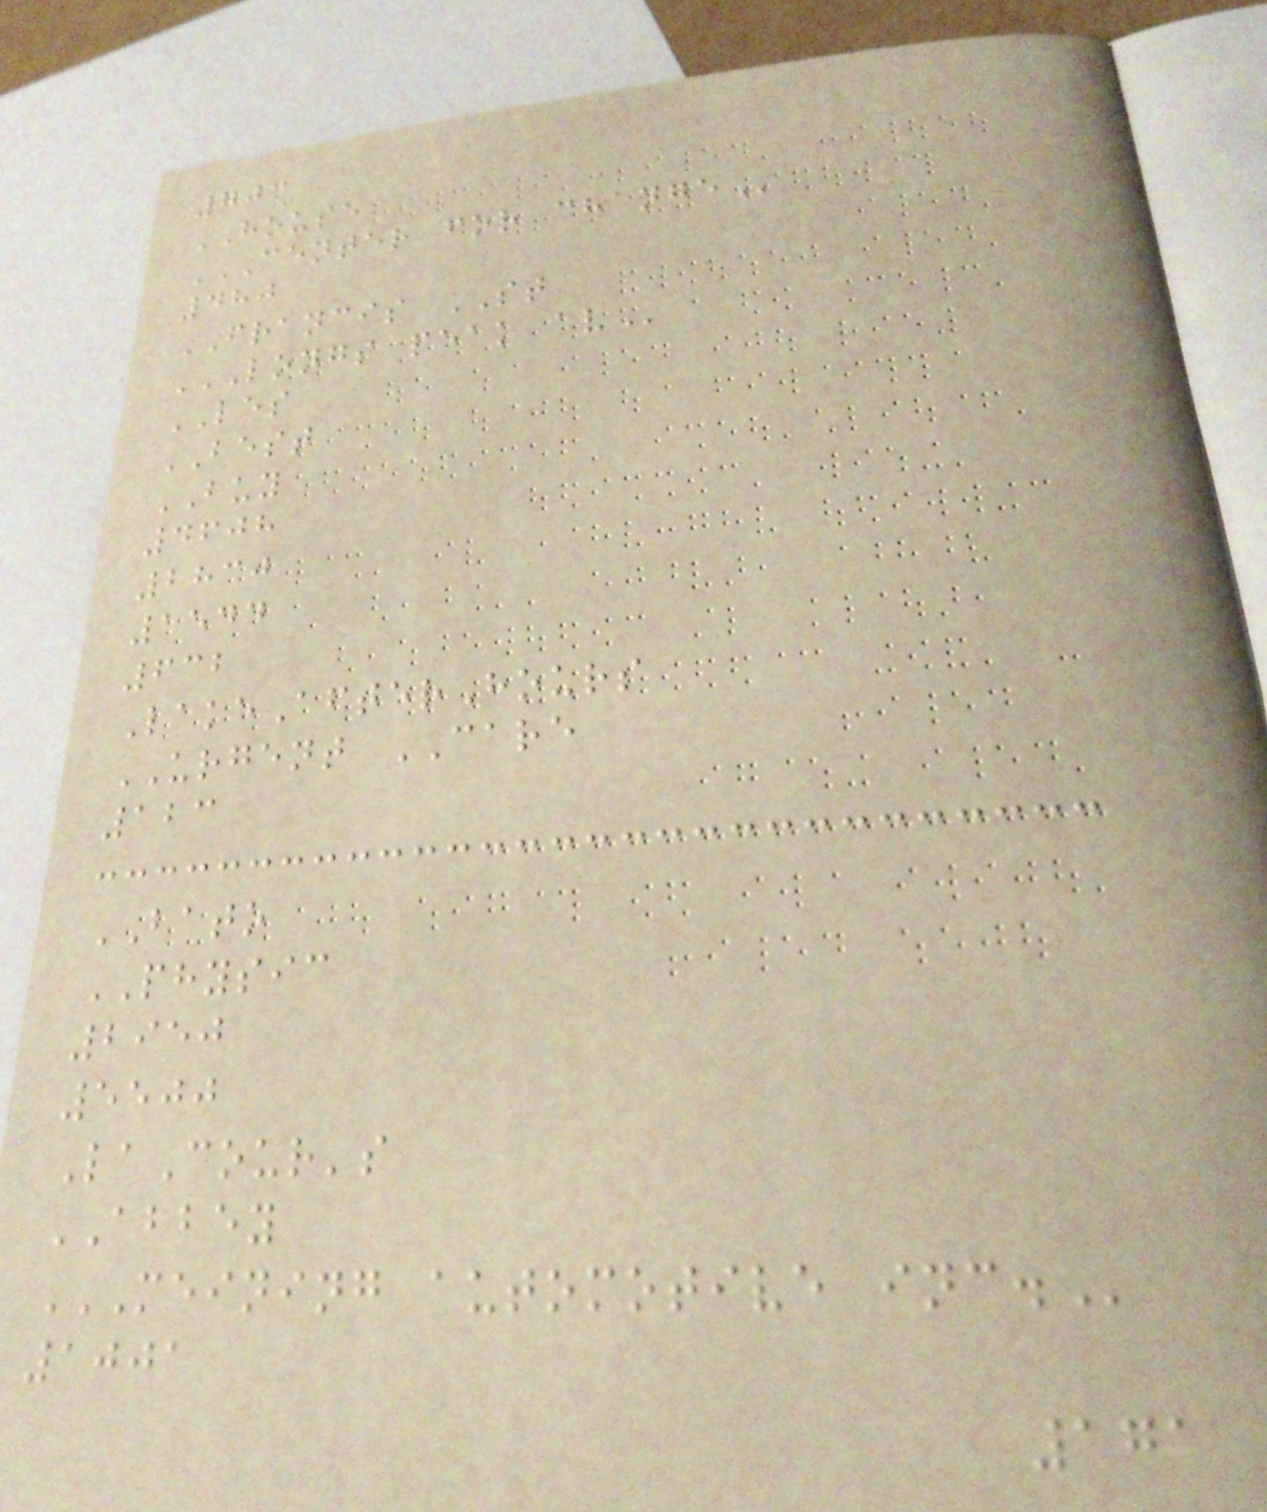703
HOUSE
CENTER FOR CHANGE
480
FRANCIS ST
LONGS PEAK AV
LES
BEST
BUY
4608
2830
1544
632
LakeAfterHours
URGENT CARE
123
BATO
PHYSIC
2950
5500
LaCour's
ABBEY
MEINING AUTOMOTIVE INC.
1001
171
